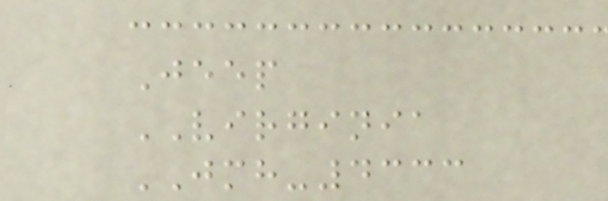Jeep
VIRGINIA
JMH-4333
